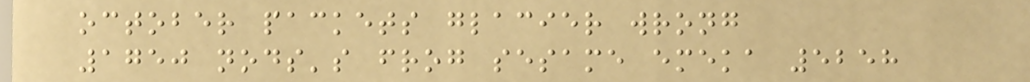october packets glacier wrong
1750 nods's frog sesame emeka 5258
